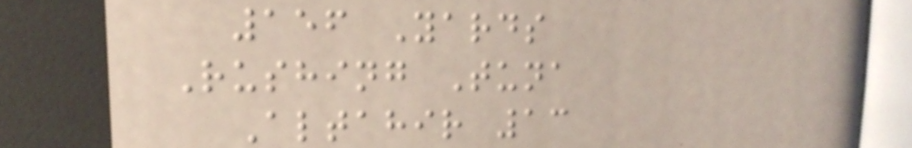156 Yards
Rushing Tuna
Altahir 13
